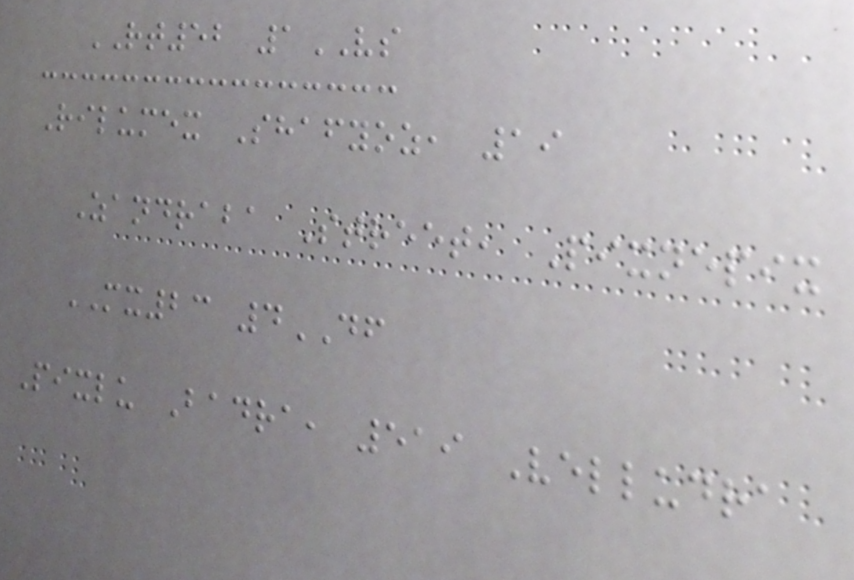RT52 1VS
Rilumex Shafyoz, 19
Zandraba Street, Pixnepix
MX23 4DF
Pixlu Badra, 519 Velludra
